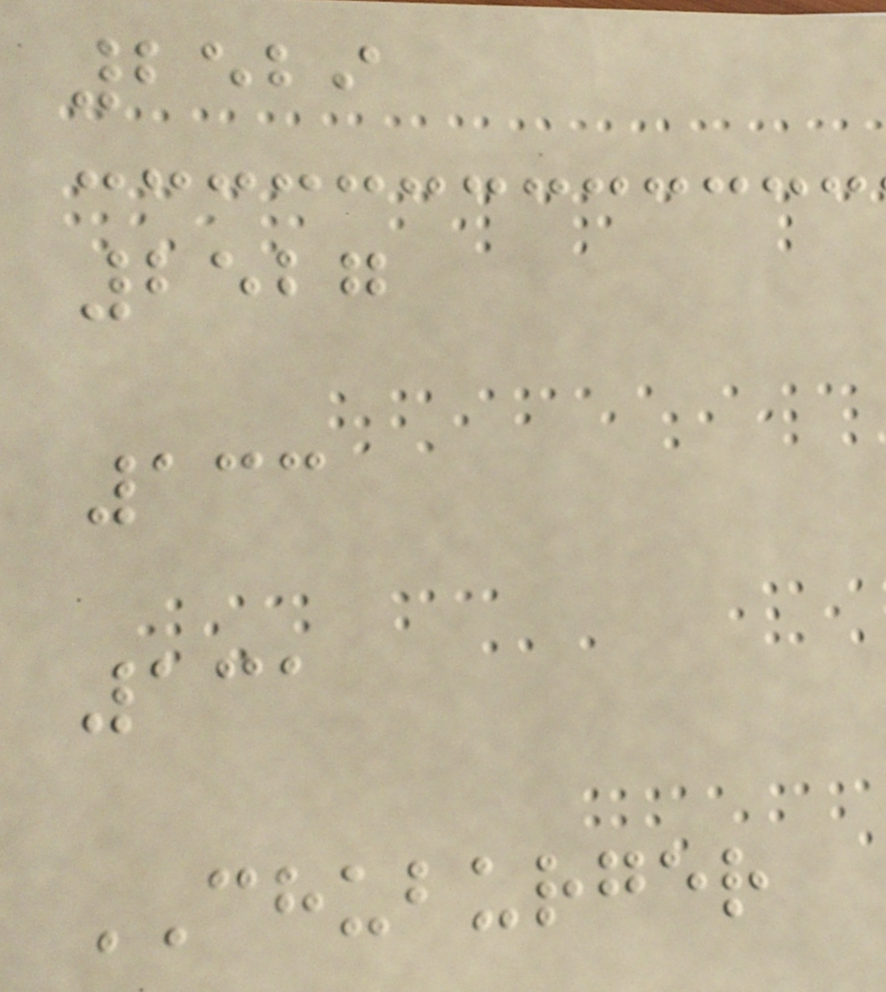2529
2527
133
131
CHUBURGER
